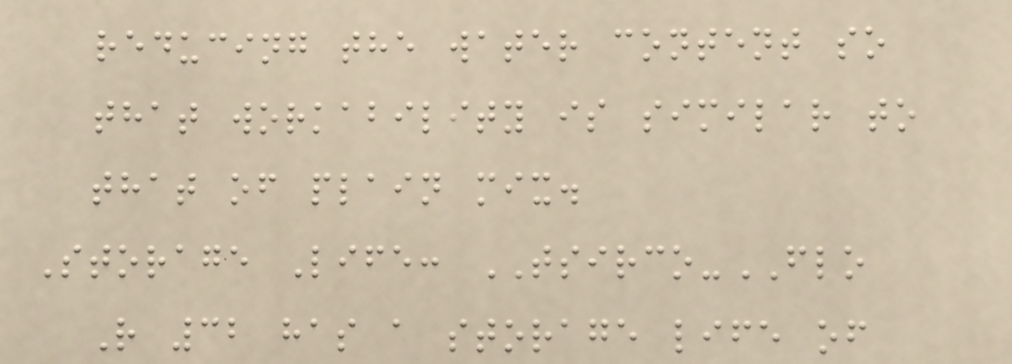reducing the water content so
that workability is similar to
that of plain mix.
Storage Life: TSIRCO-FLO
R 32 has a storage life of
